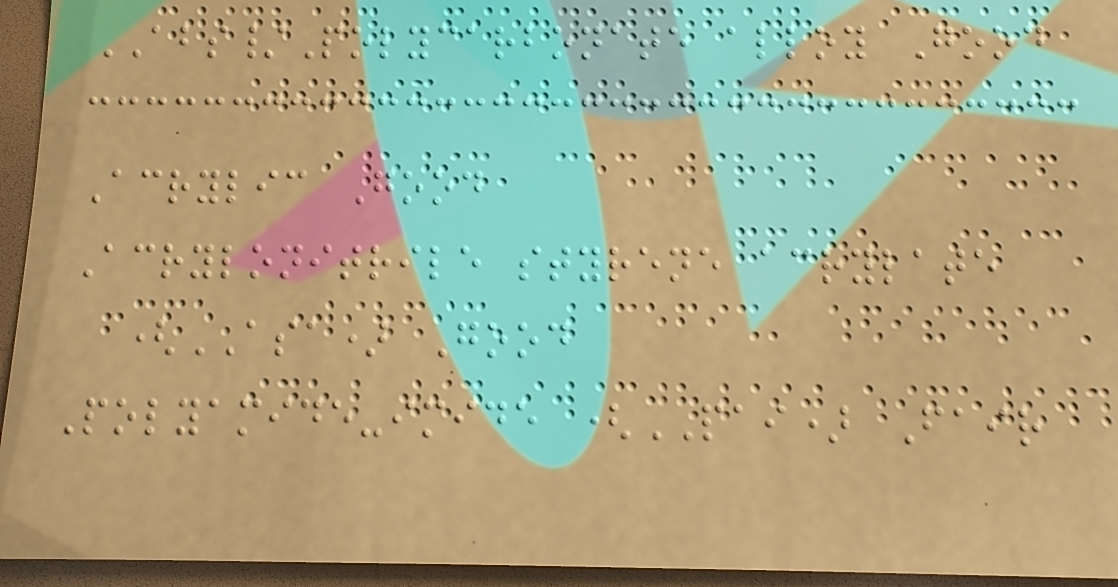ABS/Polycarbonate alloy Good
Acrylic Good
Acrylonitrile styrene acrylate
(ASA) Good
Polyamide-imide (PAI) Fair
